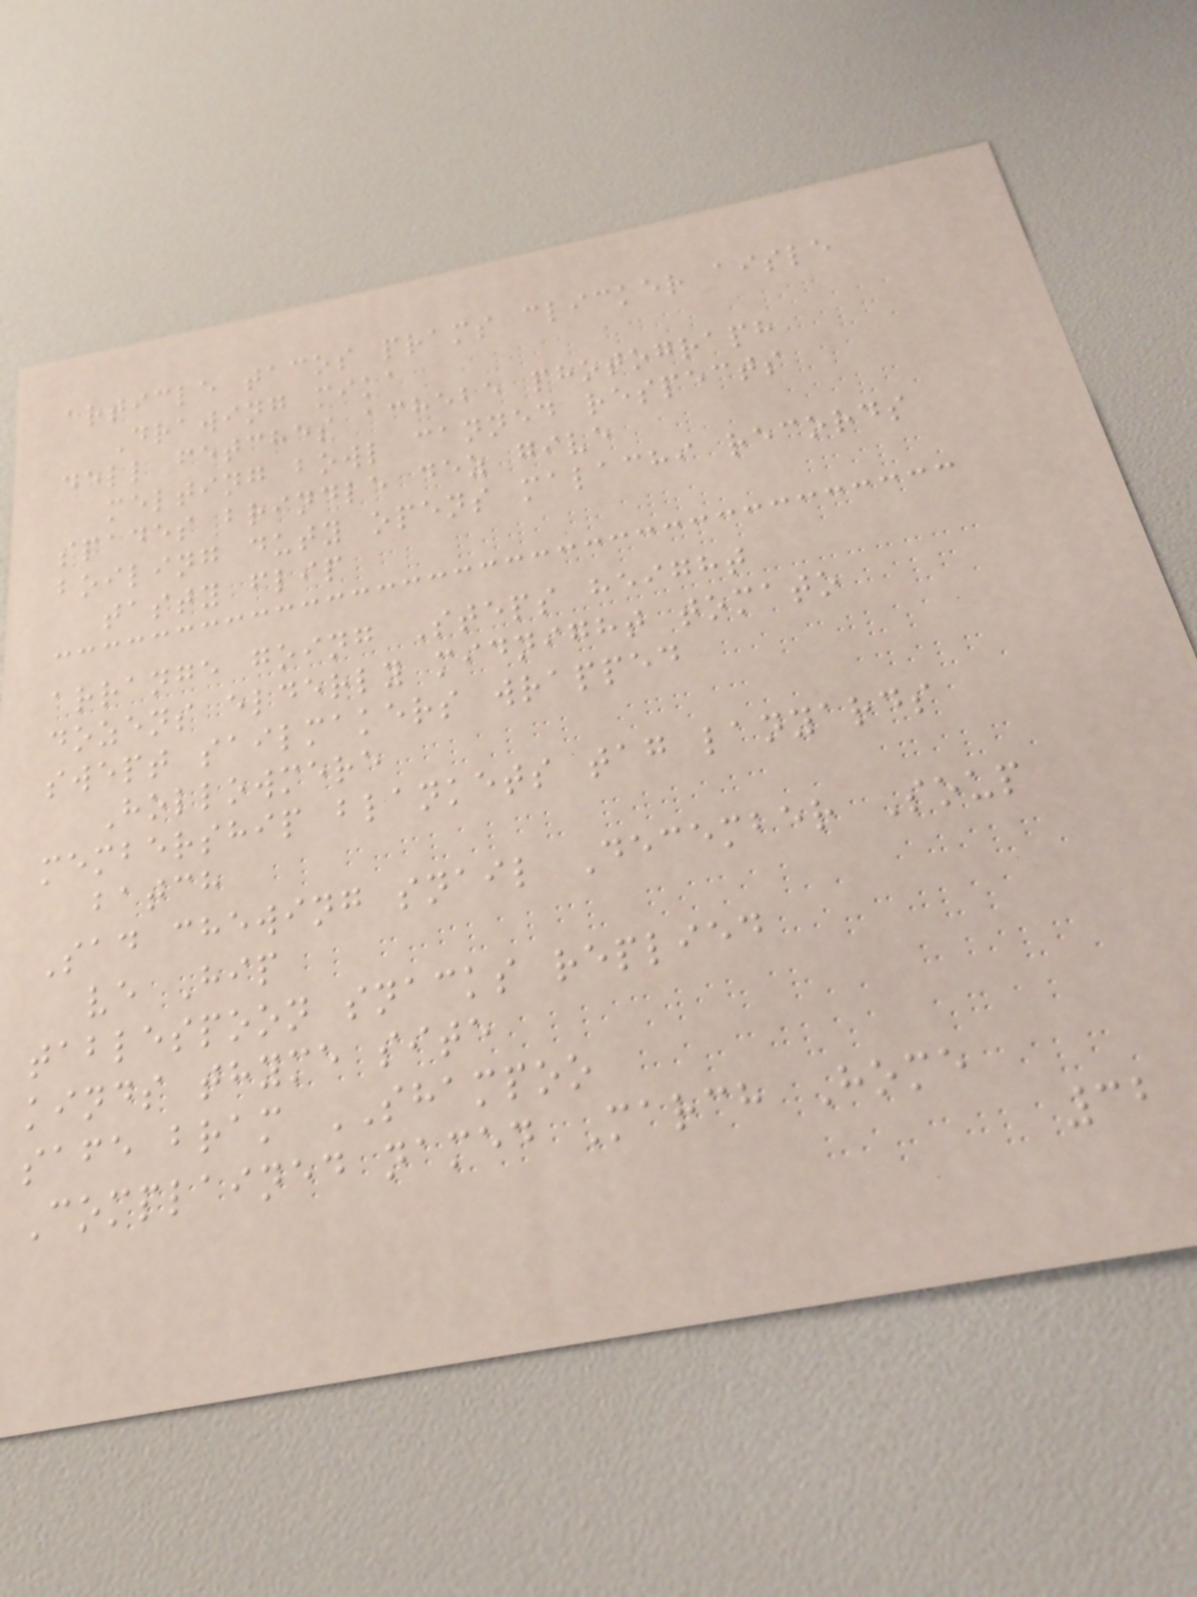article tacos prams clicker aisle
Drawing mika
dell fetches achebe photograph
melting bowl canned respects
spades brindle dez give
boiling duty opens malachi records
tasty flip
arrange going Steps height
dozens elderly midnight tomato
swept sailmakers wrapped
Hollowmere
membership blankets tag lanyards
batch
Sad chewing snail December Soup
ve Hip
tablespoon snacks replied
kinds thyme site
safe bram SHAMPOO
Complained named March Home
32
